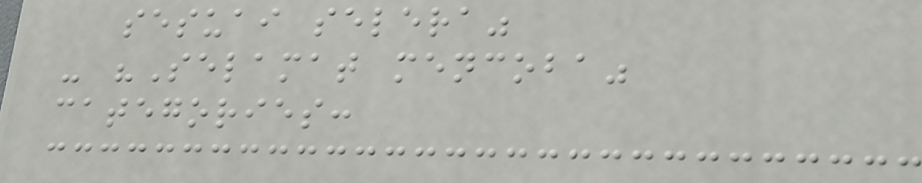sesuai selera"
- "Selamat mencoba"
categories:
